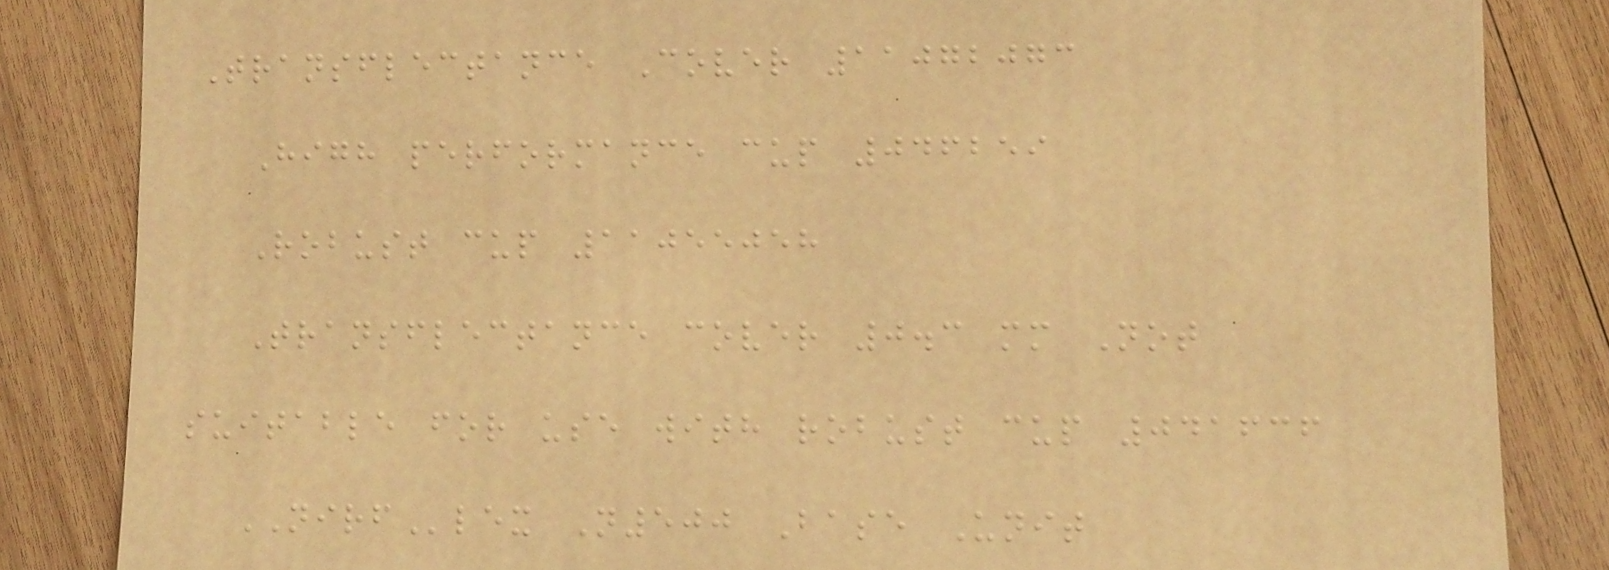Transflectance Cover 11072073
High performance cup 046259
Robust cup 11055058
Transflectance cover 0.3 mm Not
suitable for use with robust cup 041636
NIRFlex N500 Base Unit
